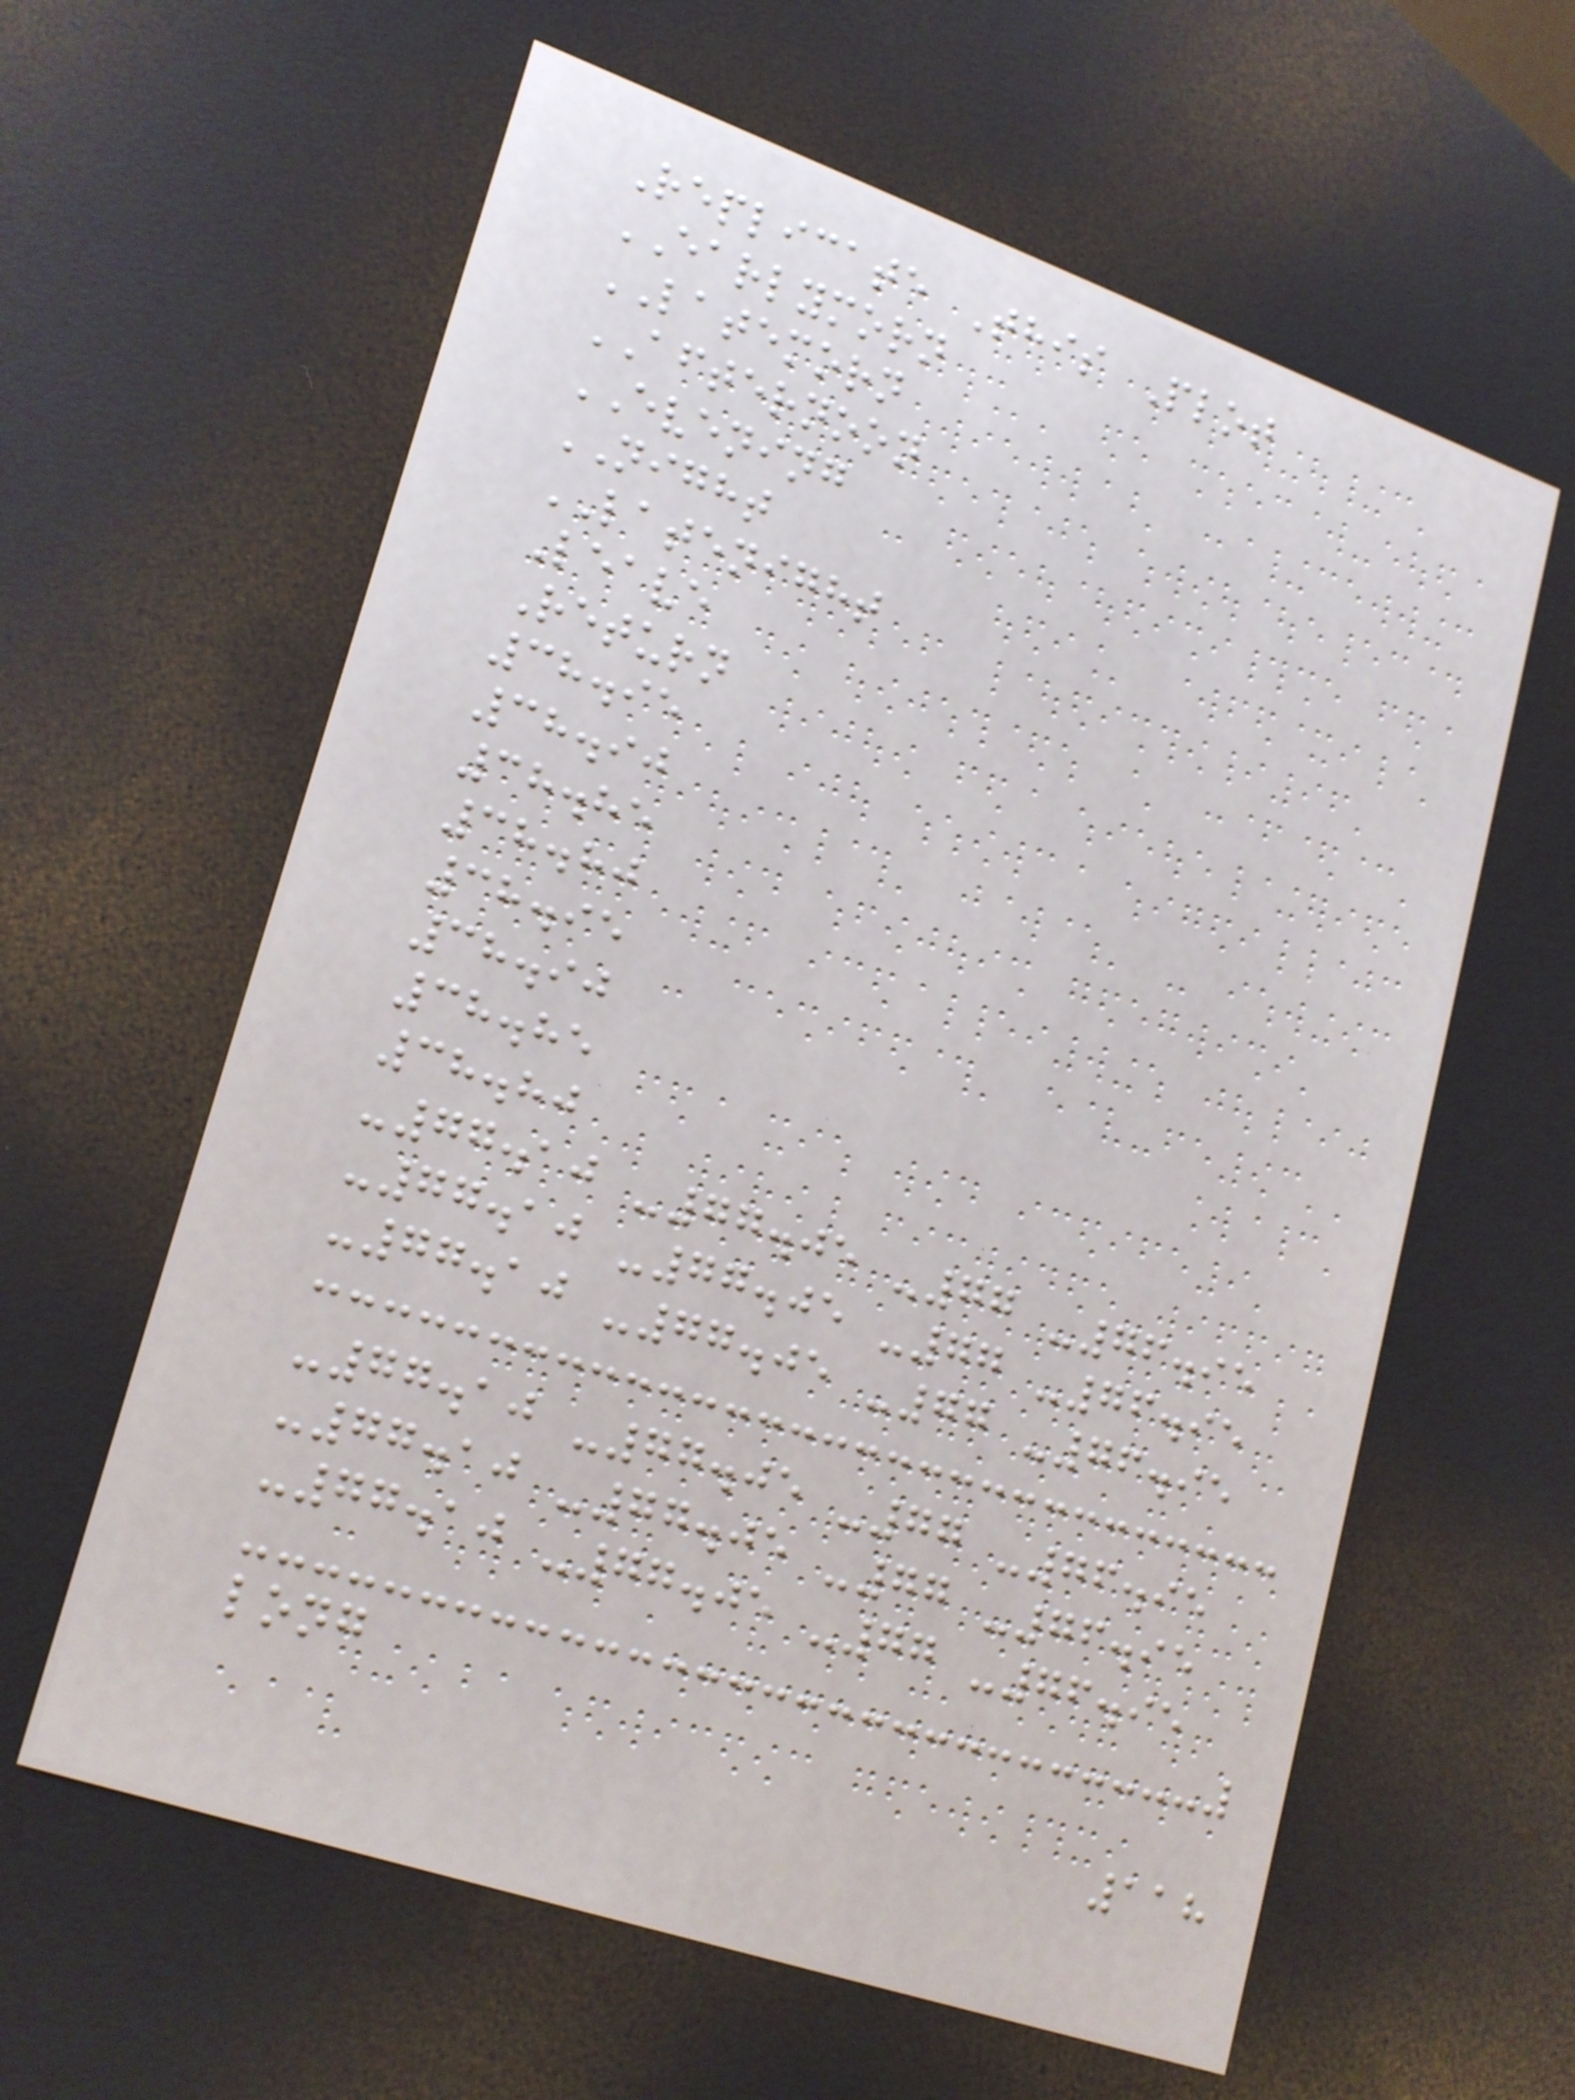Replicate This Plot
EARLYMORN
LATEMORN
AFTERNOON
EVENING
NIGHT
LATENIGHT
Leave
Return
38.95
38.90
38.85
38.80
38.95
38.90
38.85
38.80
-77.10 -77.05 -77 -76.95
-77.10 -77.05 -77 -76.95
-77.10 -77.05 -77 -76.95
-77.10 -77.05 -77 -76.95
-77.10 -77.05 -77 -76.95
-77.10 -77.05 -77 -76.95
long
118
